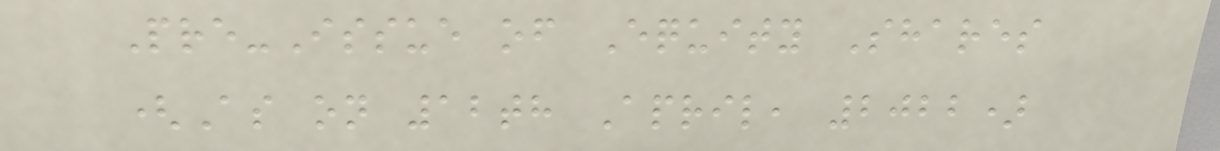Pre-Issue of Equity Shares
(As on 12th April, 2022)
